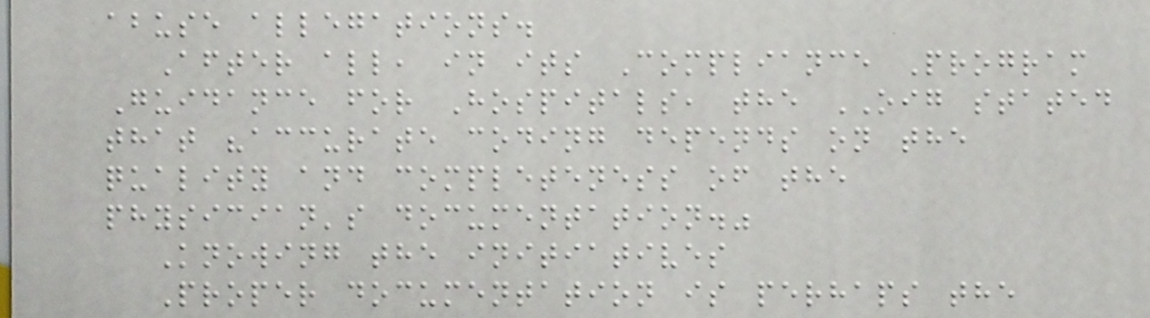abuse allegations.
After all, in its Compliance Program
Guidance for Hospitals, the OIG stated
that "accurate coding depends on the
quality and completeness of the
physician's documentation."
Knowing the initiatives
Proper documentation is perhaps the
